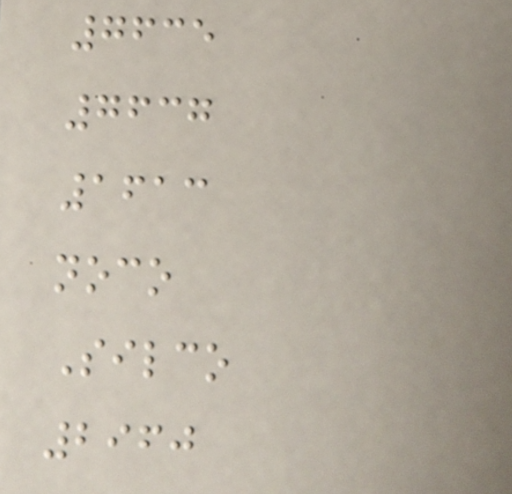7635
7637
1613
noco
Silco
2960
